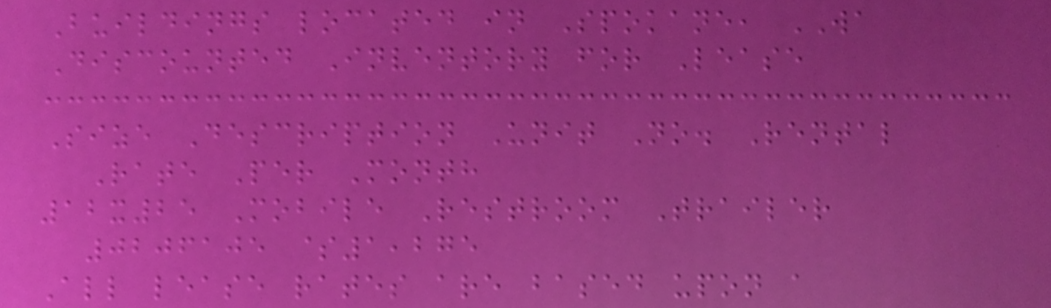Buildings located in Spokane, WA
Discounted Inventory for Lease
Size Description Unit No. Rental
Rate Per Month
12x25 Mobile Restroom Trailer
0206105 $1,275
All lease rates are based upon a
